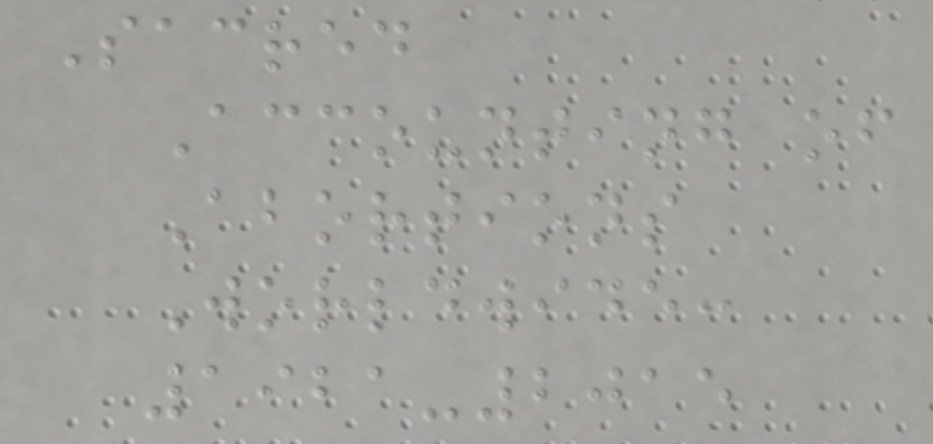Sacred
Accounting of
Abortions
Worldwide:
1921-2015
